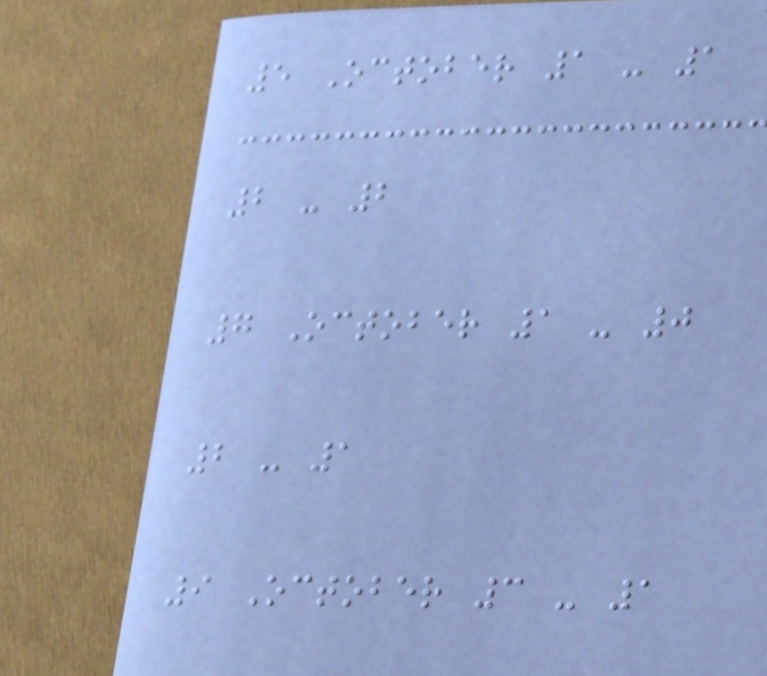5 October 1 - 1
2 - 2
7 October 1 - 0
2 - 1
9 October 3 - 1
